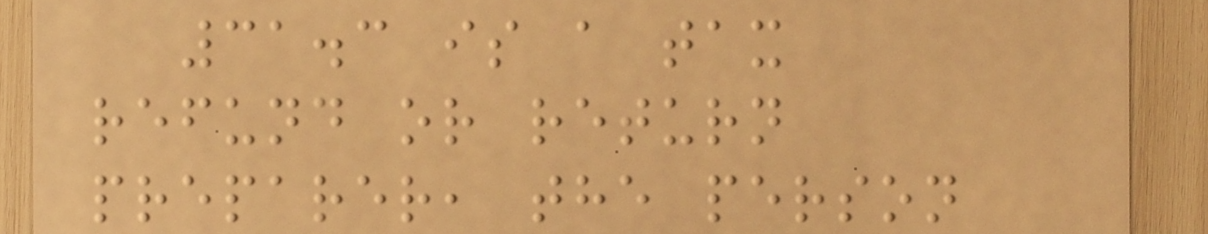31.3 is a tax
refund or return
preparer, the person
